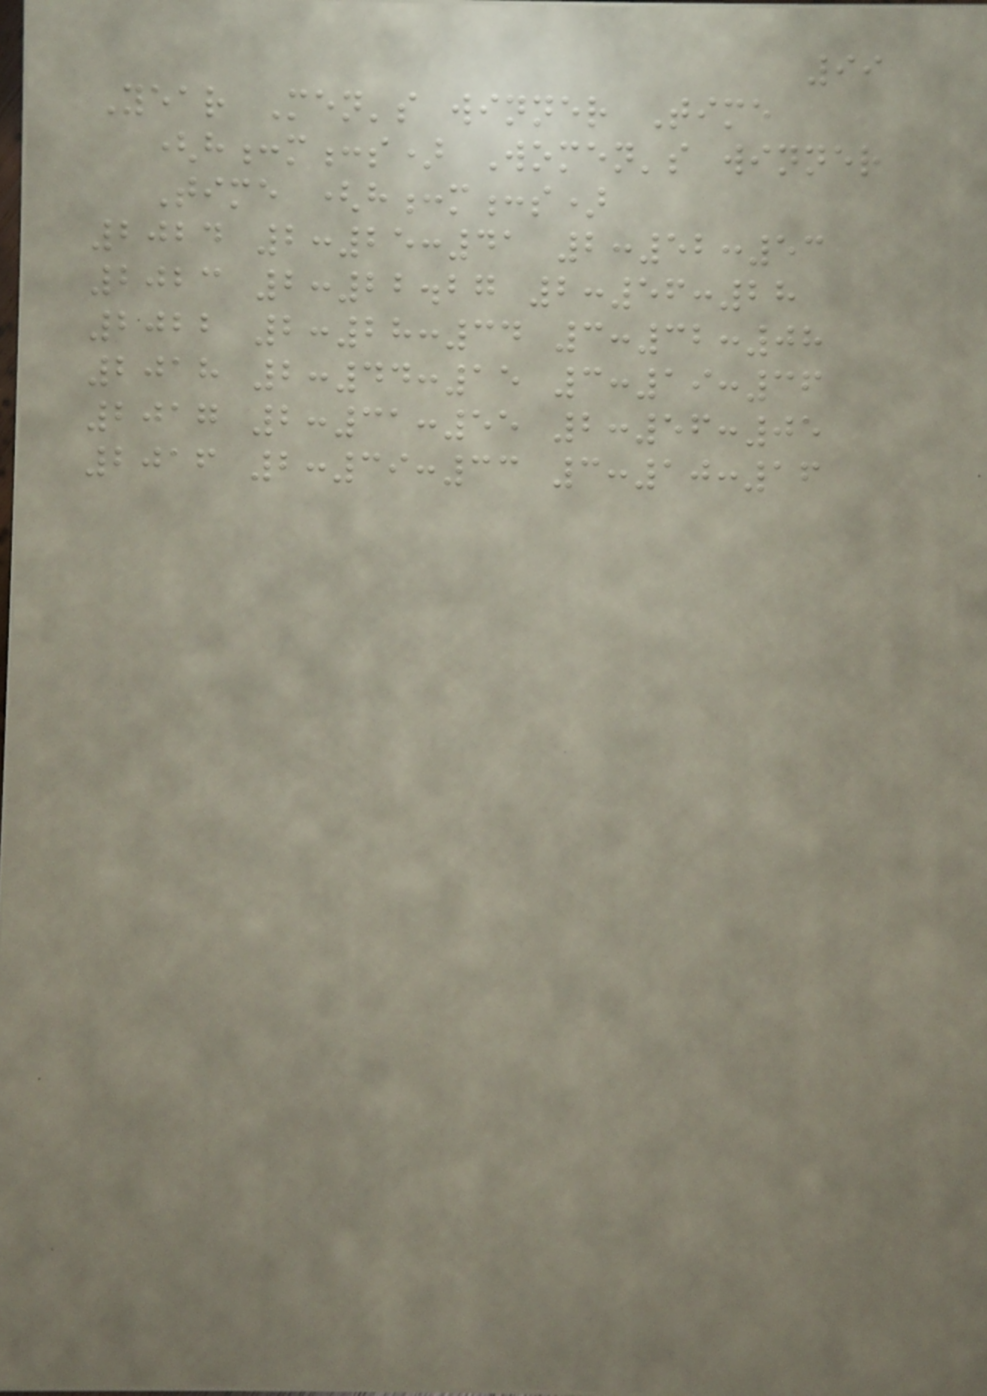99
Year Men's winner Time
(h:m:s) Women's winner
Time (h:m:s)
2024 2:25:41 2:52:53
2023 2:22.27 2:56:28
2022 2:28:34 3:32:08
2018 2:44:15 3:19:36
2017 2:31:55 2:56:05
2016 2:39:33 3:10:16
